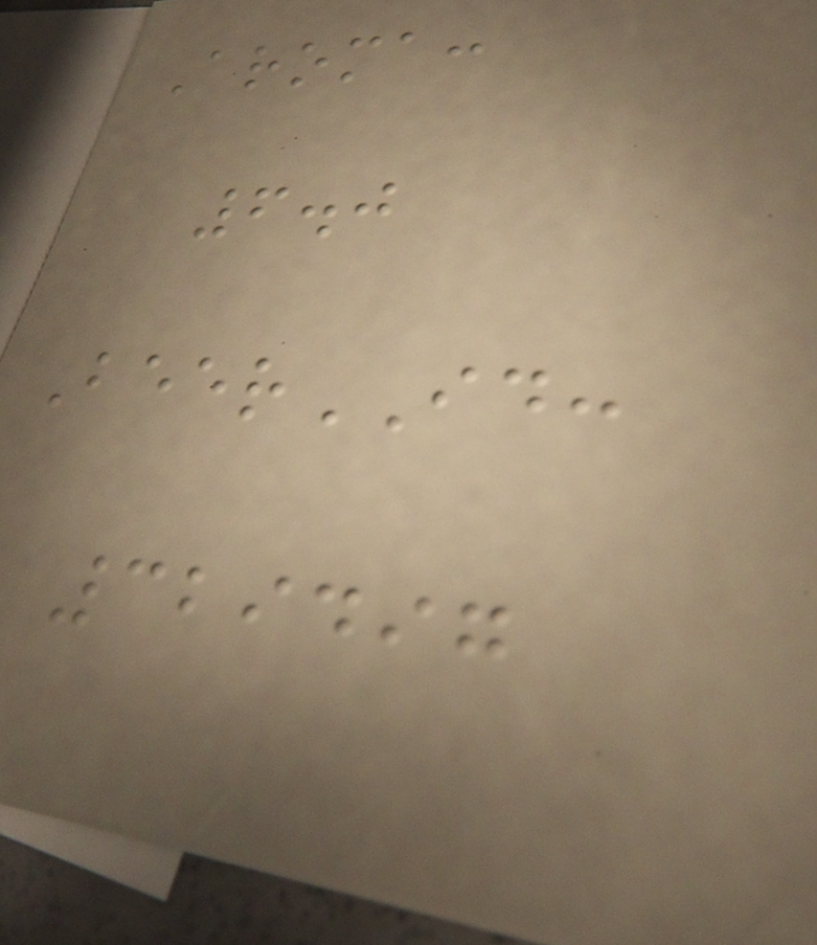Aroma:
6.0
BeerID:
329497
